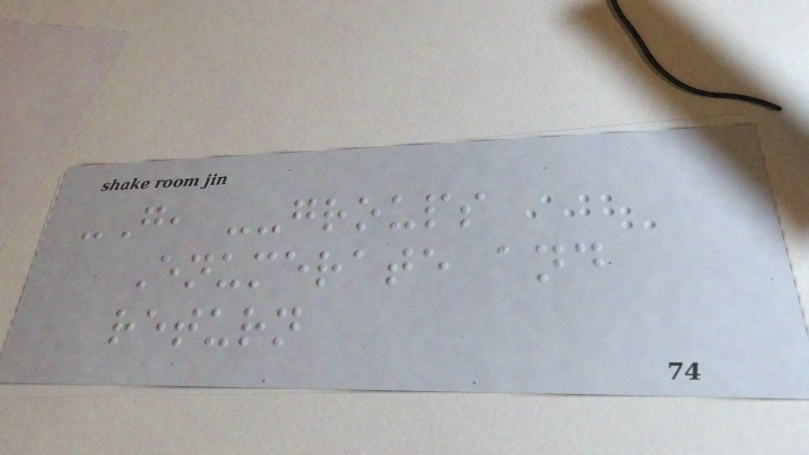-G, --groups
Enumerate and
return
